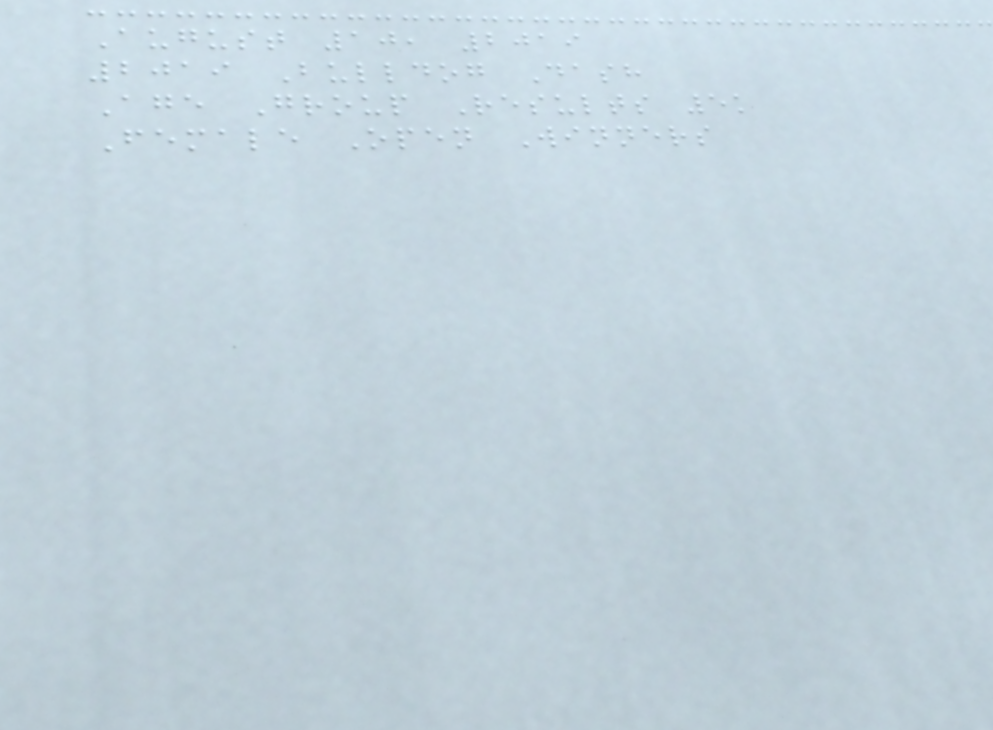August 10, 2019
2019 Bulldog Dash
Age Group Results 5k
Female Open Winners
